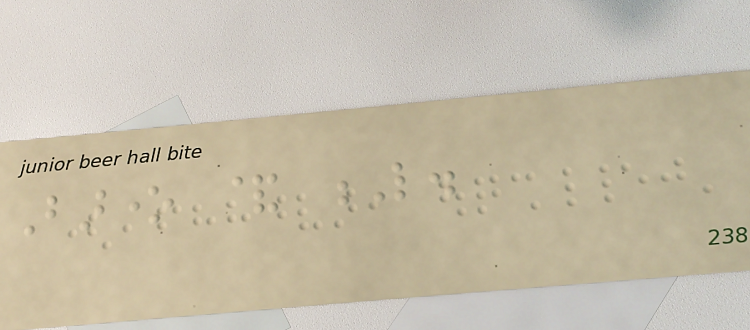Barone & L.
